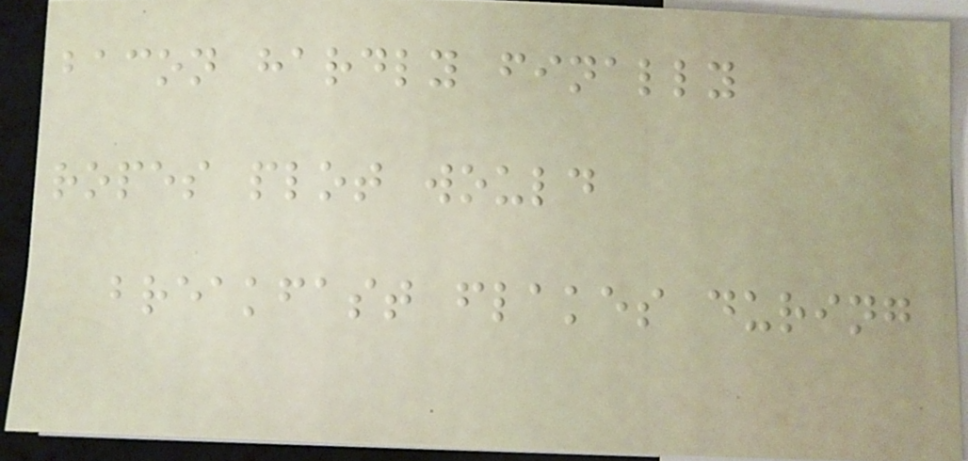bacon hardly finally
ropes plot would
breakfast flakes during
